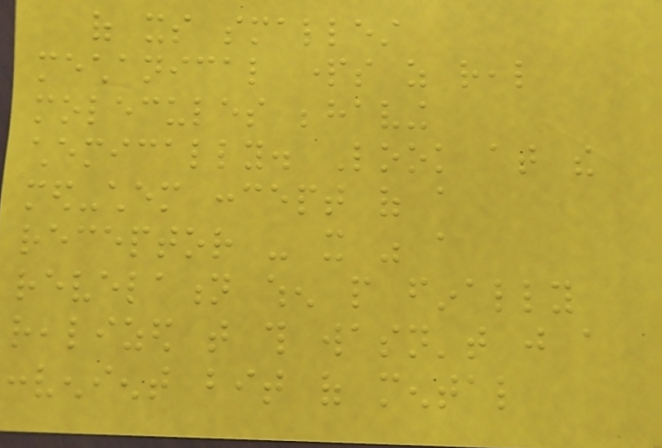of its smallest
mechanical parts as real
molecules behaving
chemically. Look at the
med-chem concept of a
receptor - it was a
revelation when people finally
realized that this wasn't just a
convenient bit of mental
